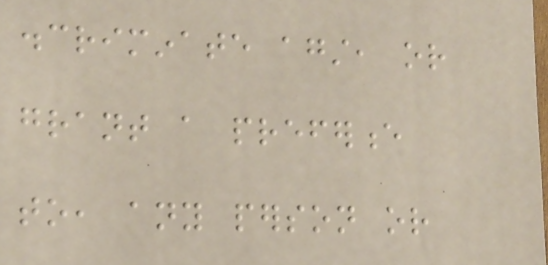discriminate against, or
grant a preference
to, any person or
